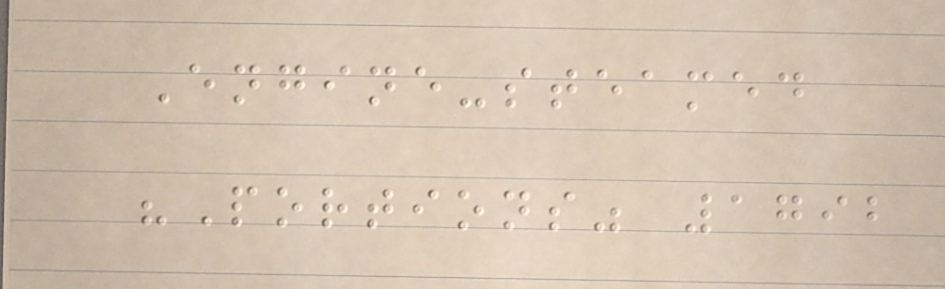Engine-steamed
"Portions" 1792
